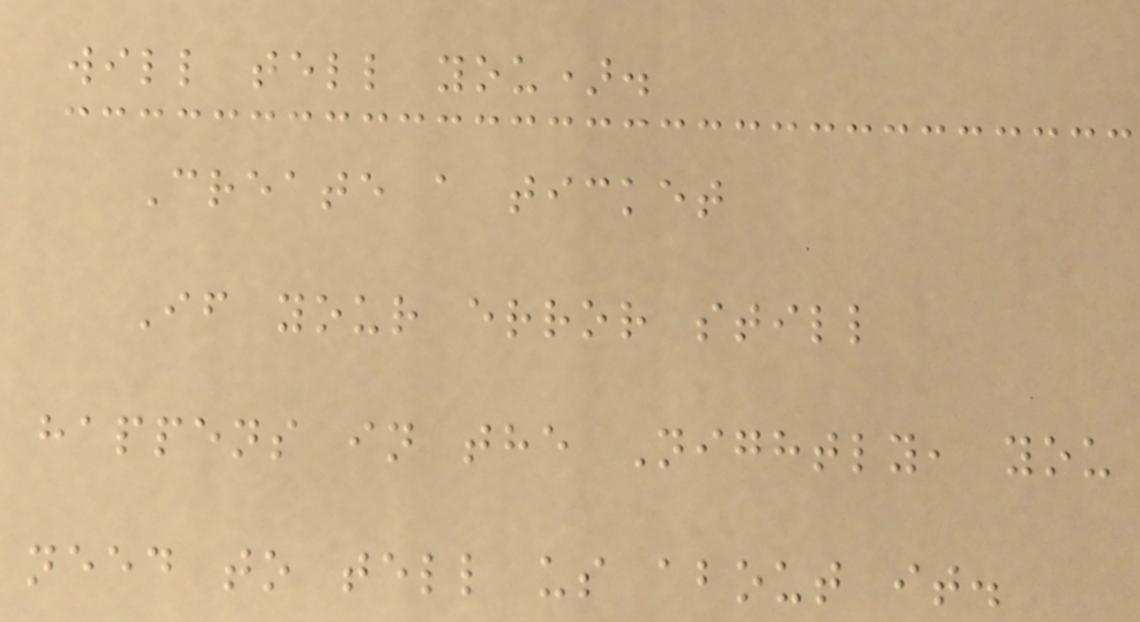will tell you).
Create a ticket
If your error still
happens in the Nightly, you
need to tell us about it.
